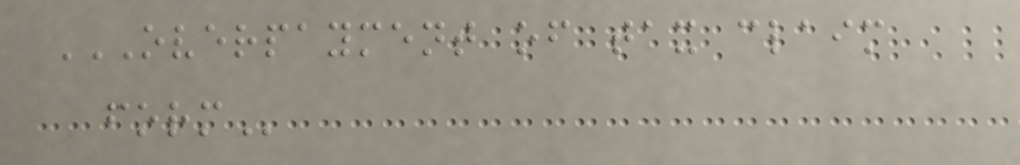OVERPAYMENT OF TAX CLAIM
FORM
